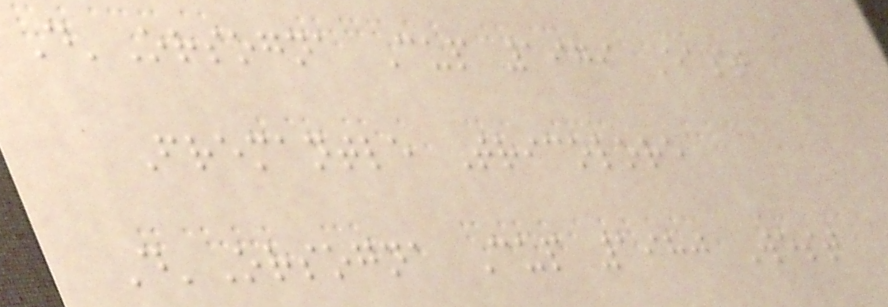D'Orsogna Cup 1979 East
Fremantle Tricolore
D'Orsogna Cup 1980 West
